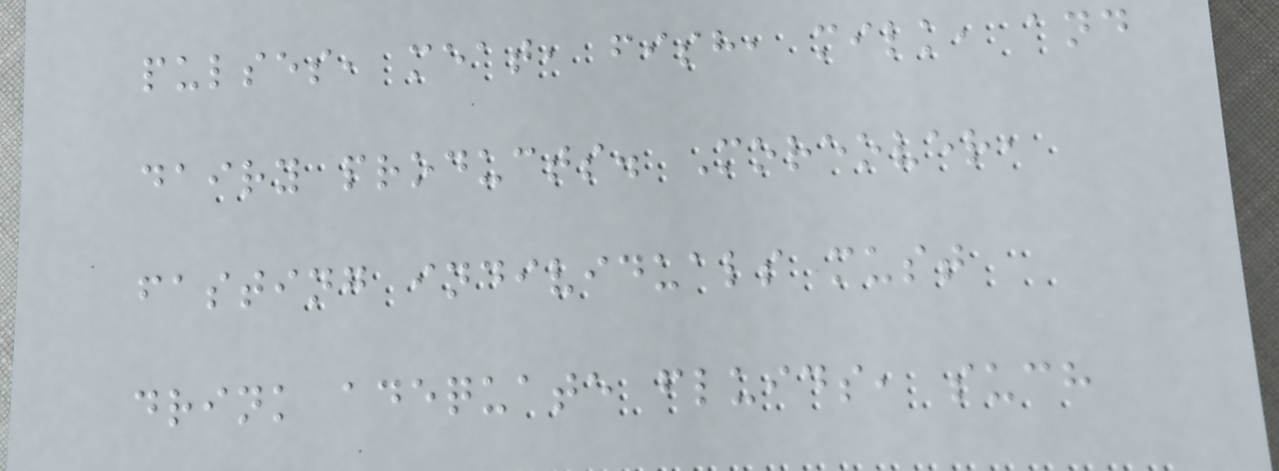pulses, meat, fish, milk, and
dairy products. Moreover,
fasting individuals must
drink adequate fluids, such
